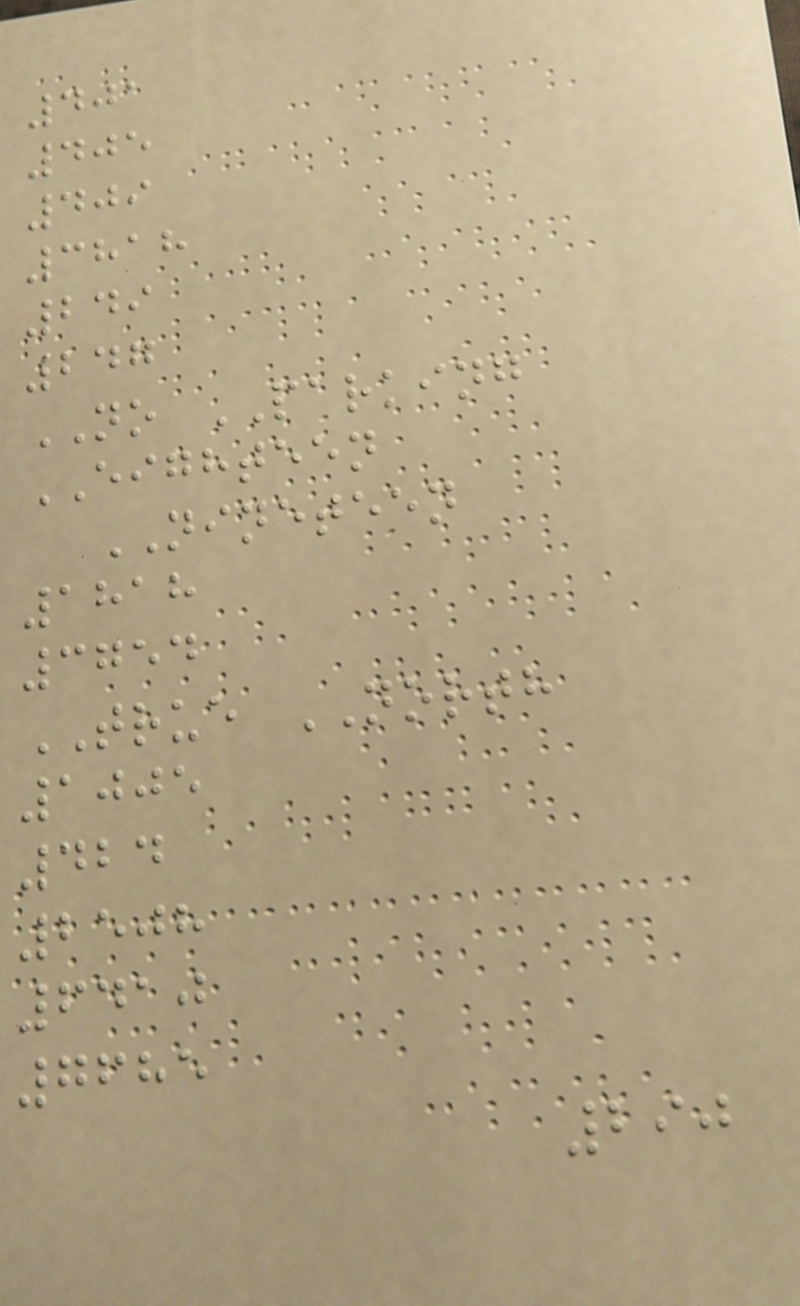401
405
409
3818
249
247
NO PARKING
EIGHTEEN
NINETEEN
1818
3754
TRUE NORTH
1005
424
2508
6410
7685
290
